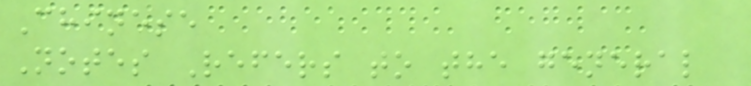Chinese
Notes Refers to the general
